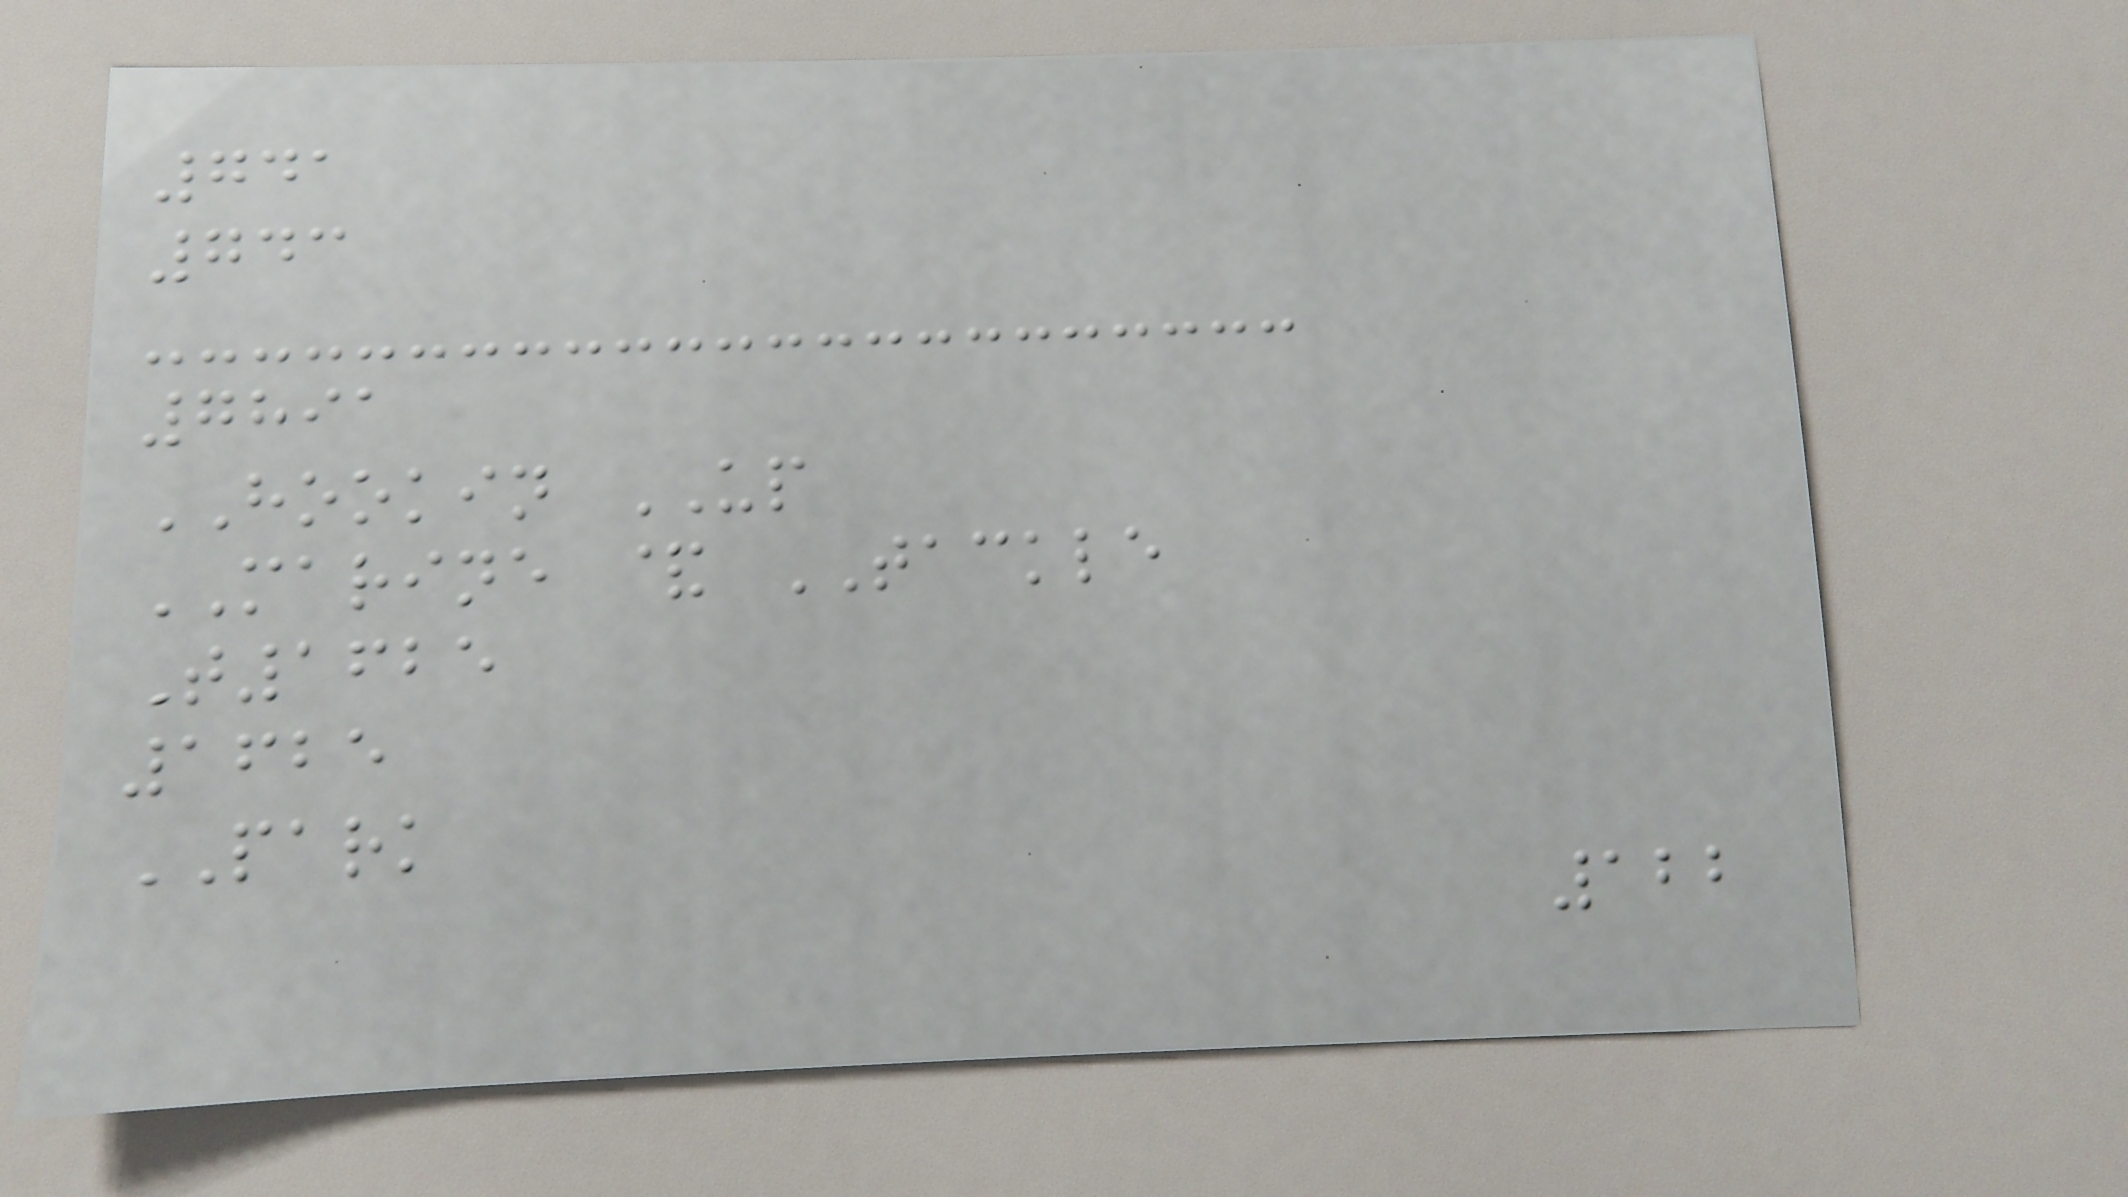741
743
7891
HOOKIN UP
MARINE & TACKLE
T1625
1625
PARK
122
